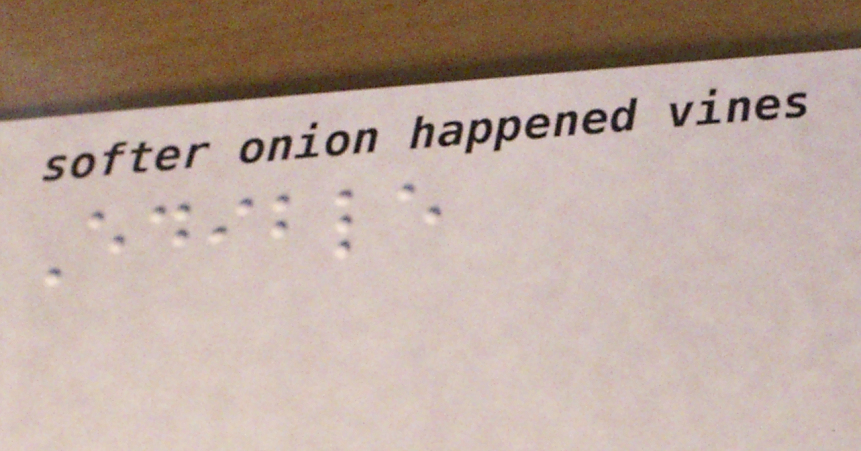Edible
